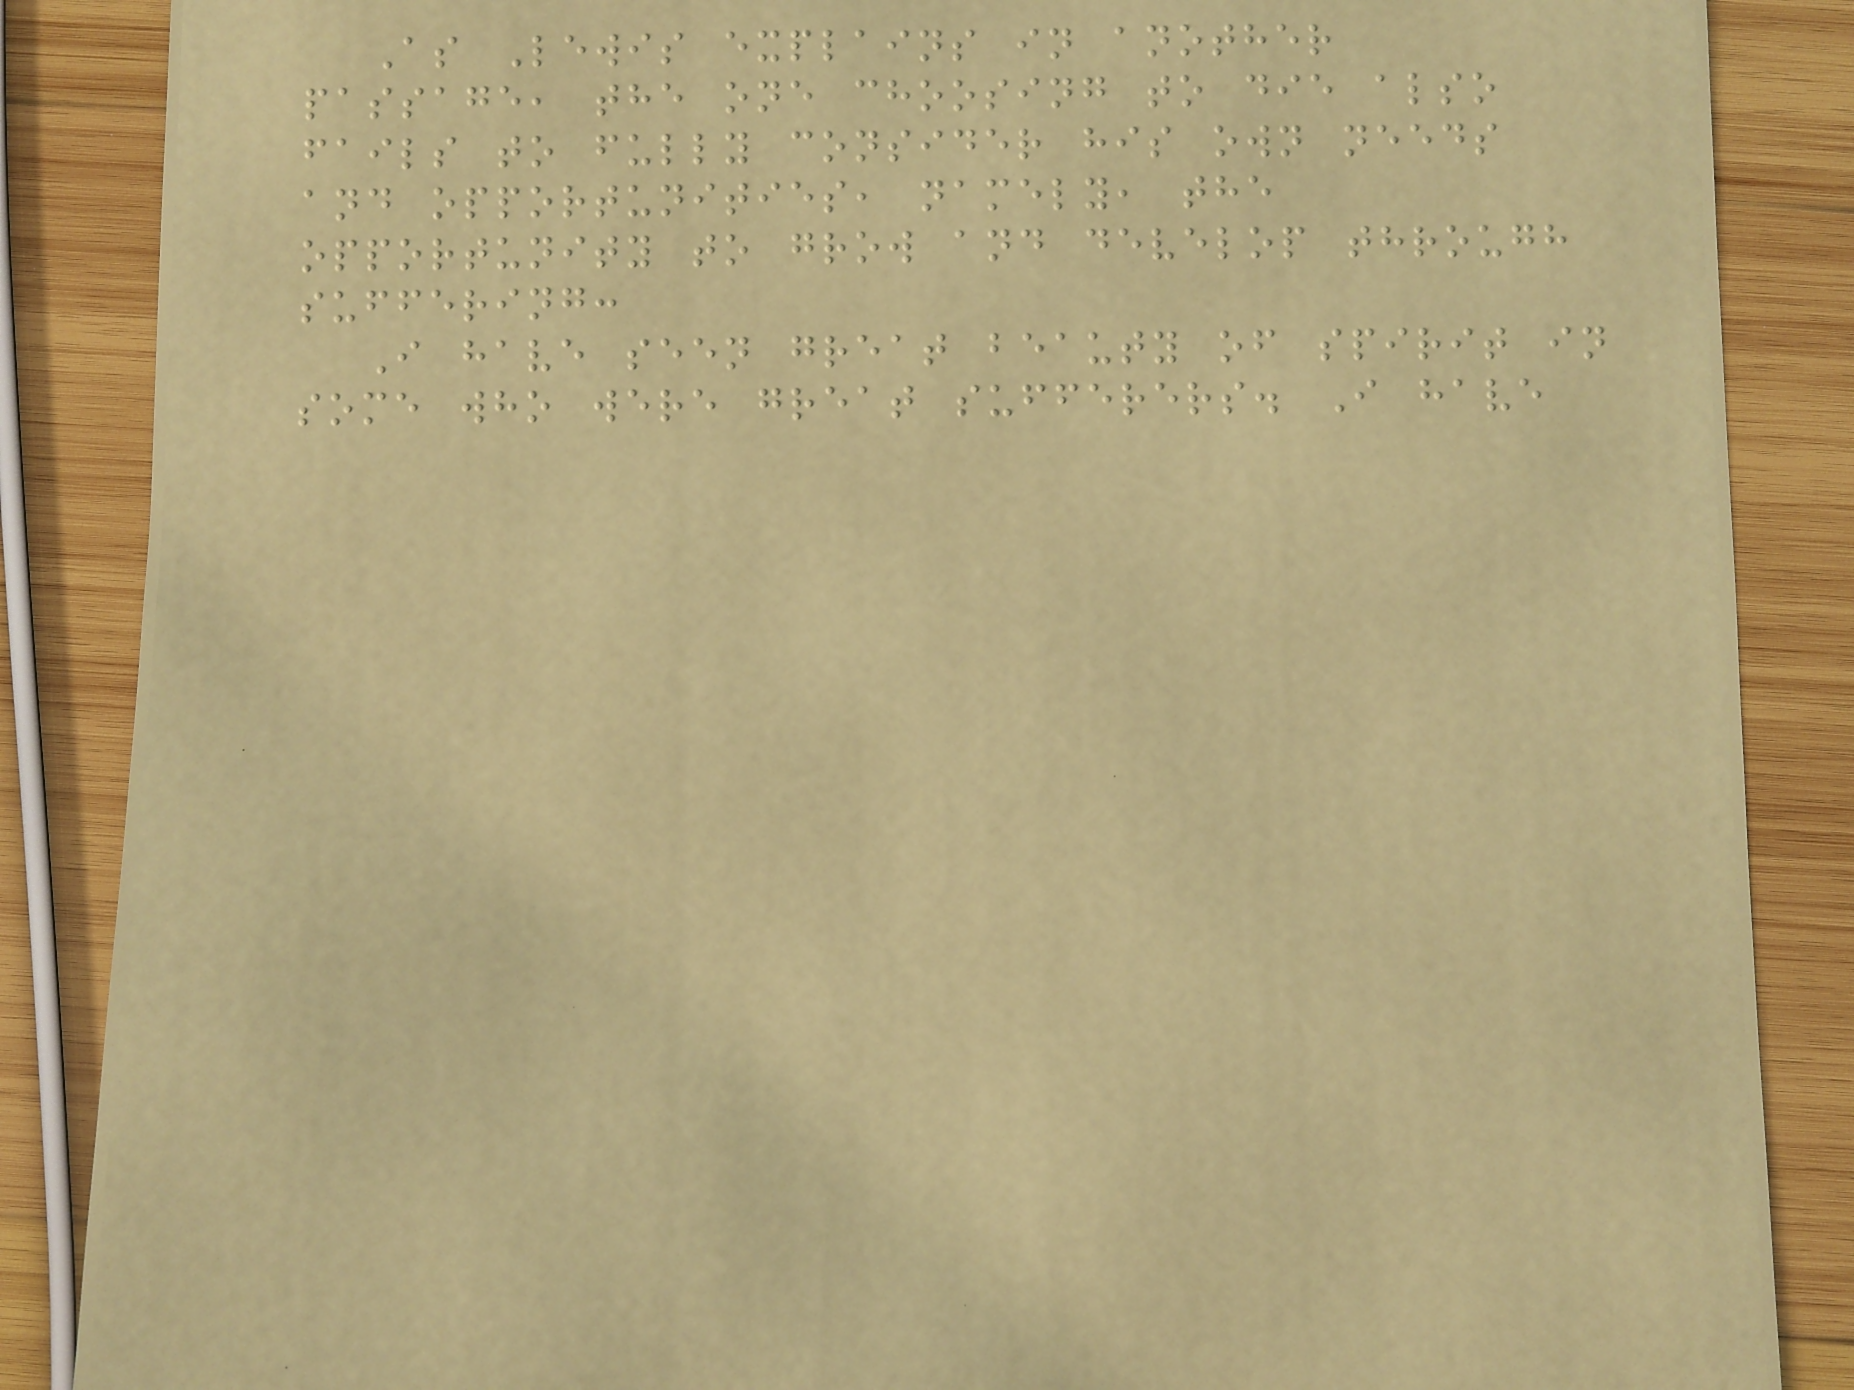As Lewis explains in another
passage, the one choosing to die also
fails to fully consider his own needs
and opportunities, namely, the
opportunity to grow and develop through
suffering:
I have seen great beauty of spirit in
some who were great sufferers. I have
